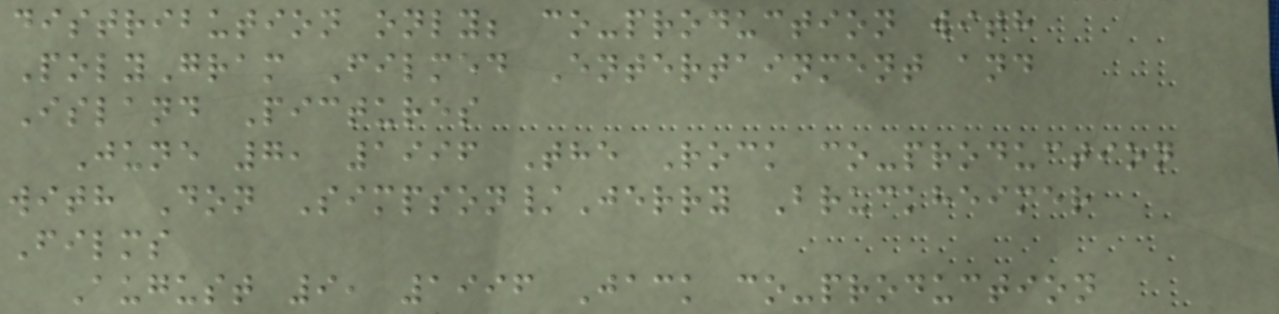distribution only; co-production with
PolyGram Filmed Entertainment and
Island Pictures
June 7, 1996 The Rock co-production
with Don Simpson/Jerry Bruckheimer
Films
August 9, 1996 Jack co-production
